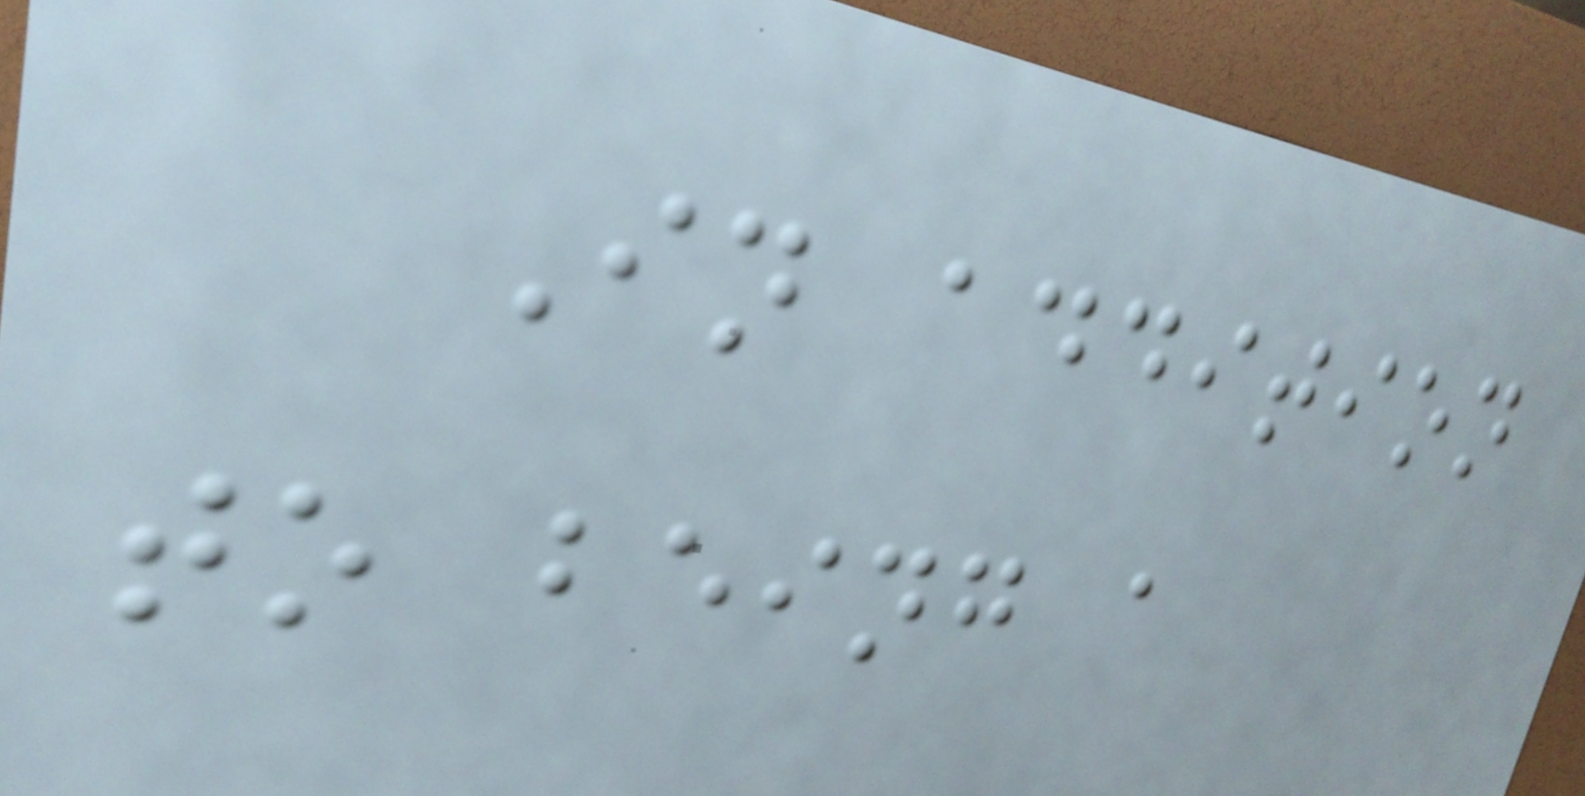In addition
to being a
